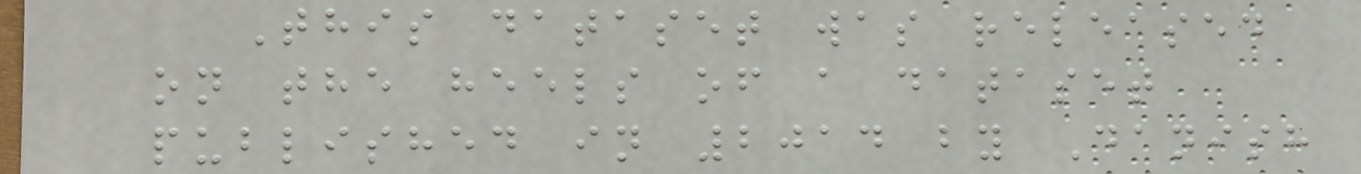This dataset was released
on the heels of a dataset
published in 2014 by Danish
